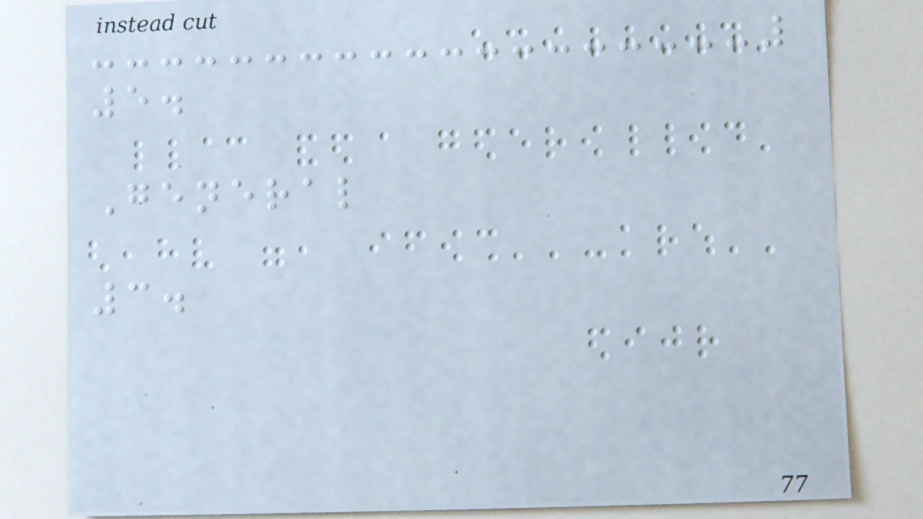5.
General
3.
